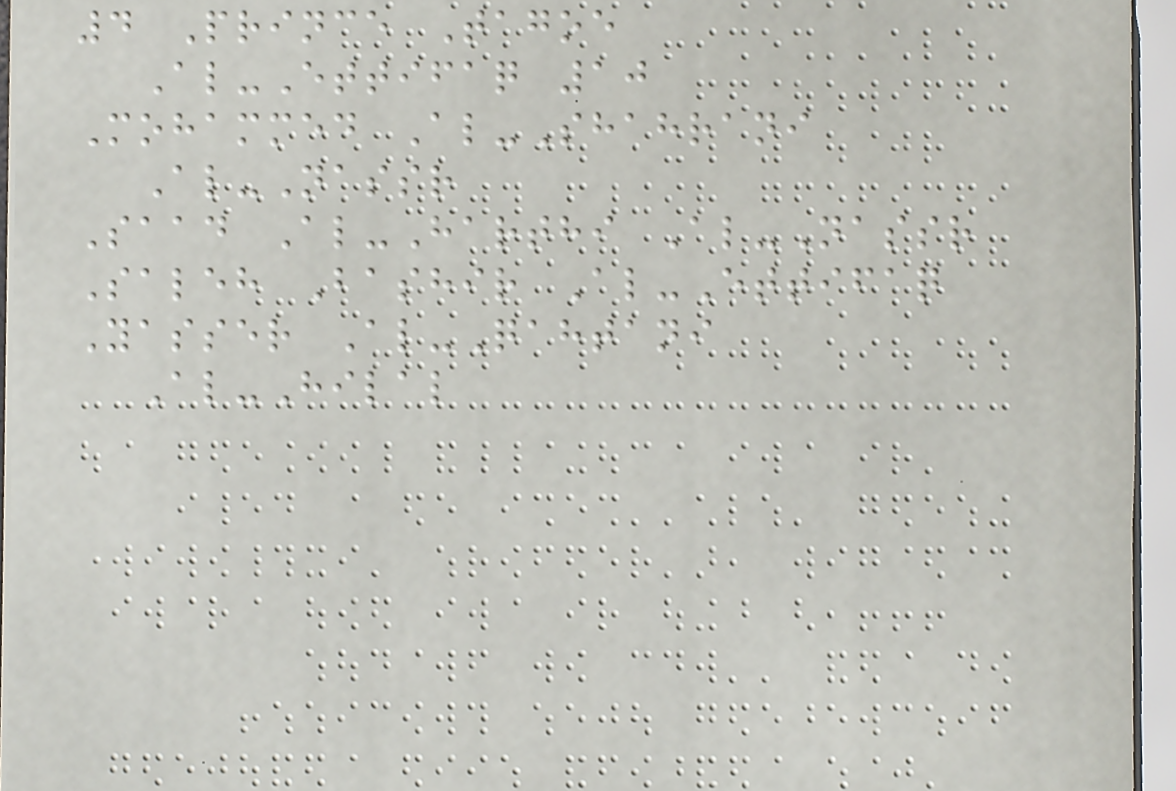4 Prince Tagoe
Al-Ettifaq 10
Mohammed Al-Shahrani
Al-Nassr
Saad Al-Harthi Al-Nassr
Saleh Bashir Al-Ettifaq
Yasser Al-Qahtani
Al-Hilal
